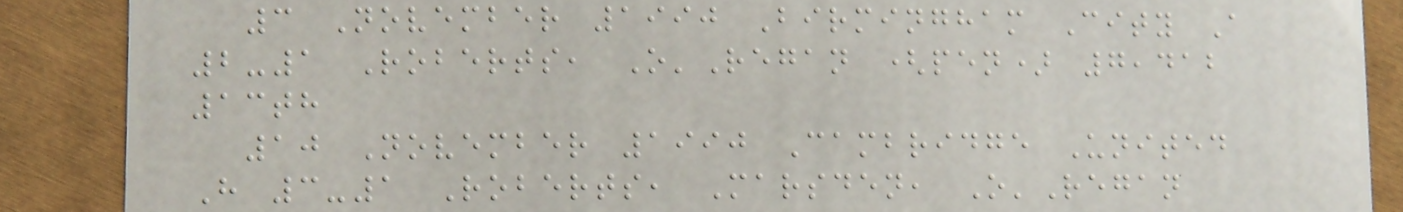3 November 1990 Birmingham City A
2-1 Roberts, O'Regan (pen) 7,412
13th
10 November 1990 Cambridge United
H 3-1 Roberts, Marsden, O'Regan
